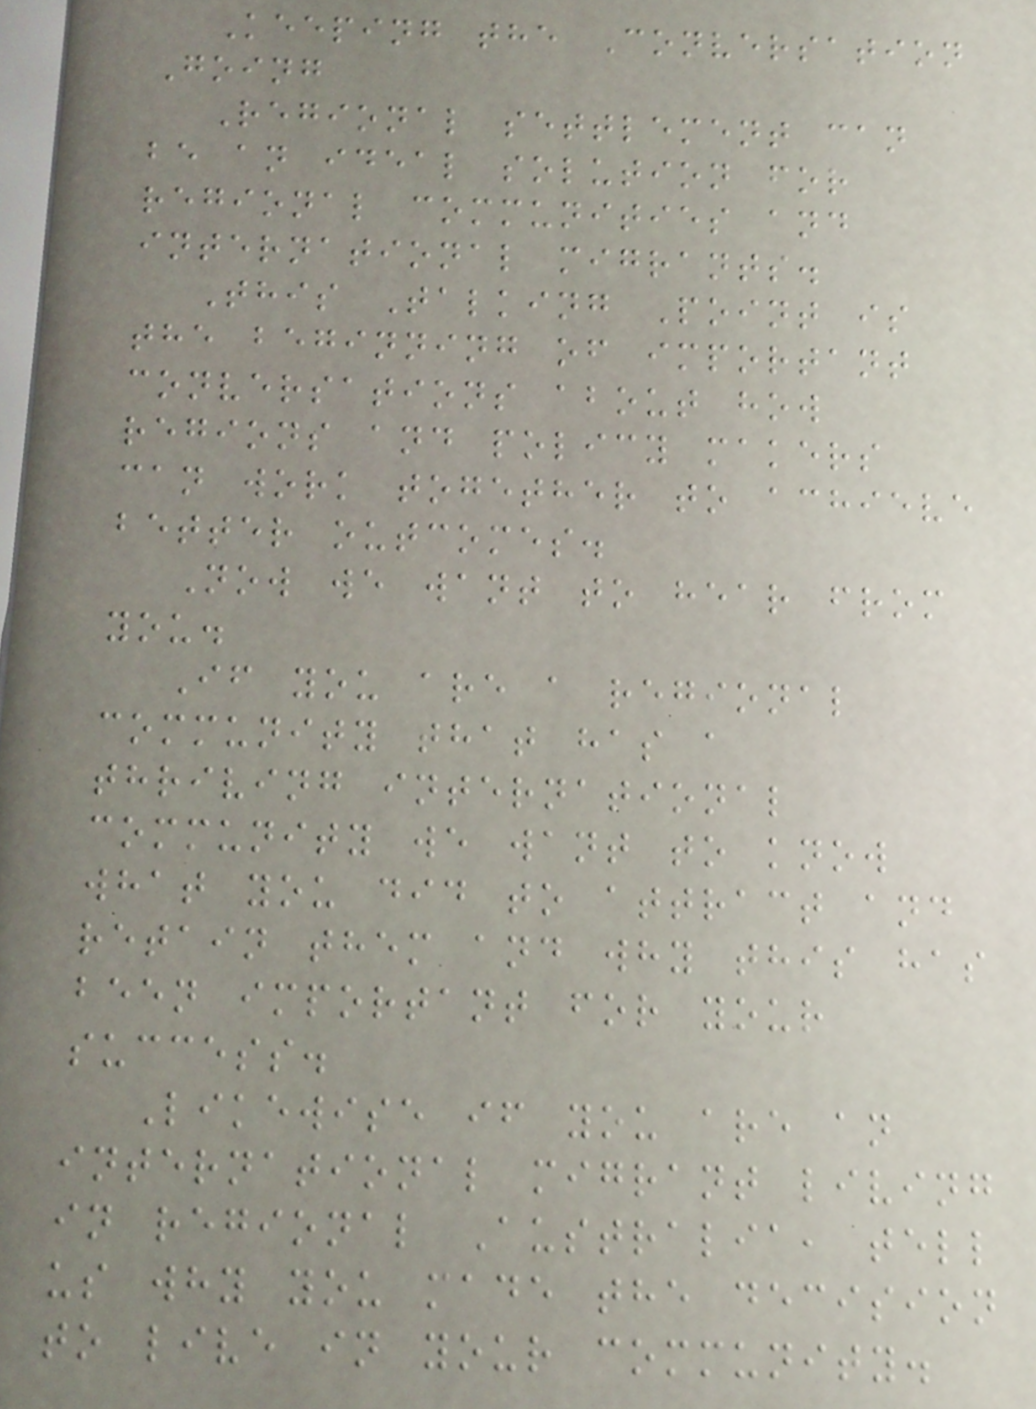Keeping the Conversation
Going
Regional settlement can
be an ideal solution for
regional communities and
international migrants.
This Talking Point is
the beginning of important
conversations about how
regions and policy makers
can work together to achieve
better outcomes.
Now we want to hear from
you.
If you are a regional
community that has a
thriving international
community we want to know
what you did to attract and
retain them and why this has
been important for your
success.
Likewise if you are an
international migrant living
in regional Australia, tell
us why you made the decision
to live in your community.
